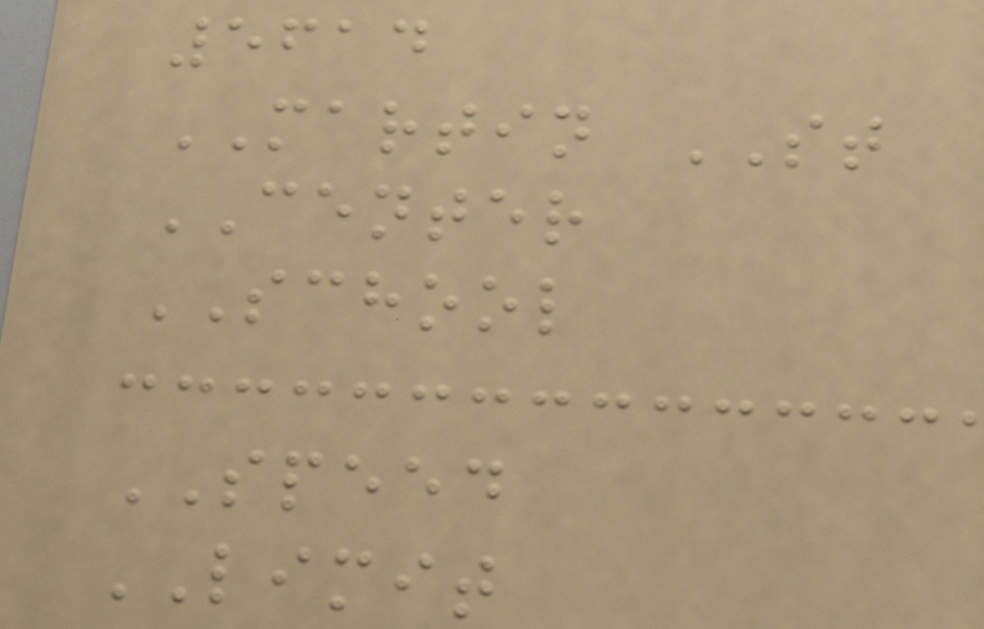5614
MARTIN ST
CENTER
SCHOOL
SPEED
LIMIT
